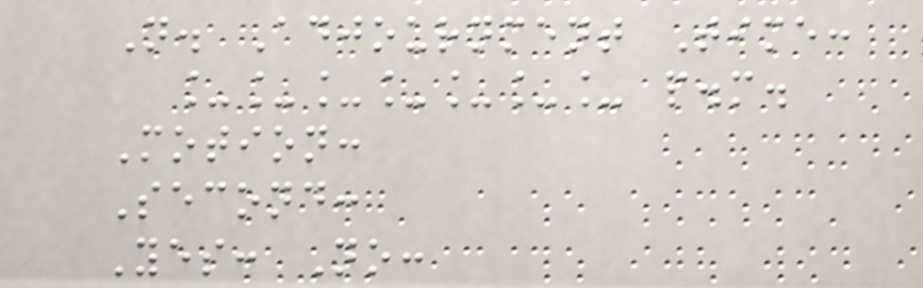N. Adjournment Time:
_______ p.m.
Motion:
Second:
Yes: No:
